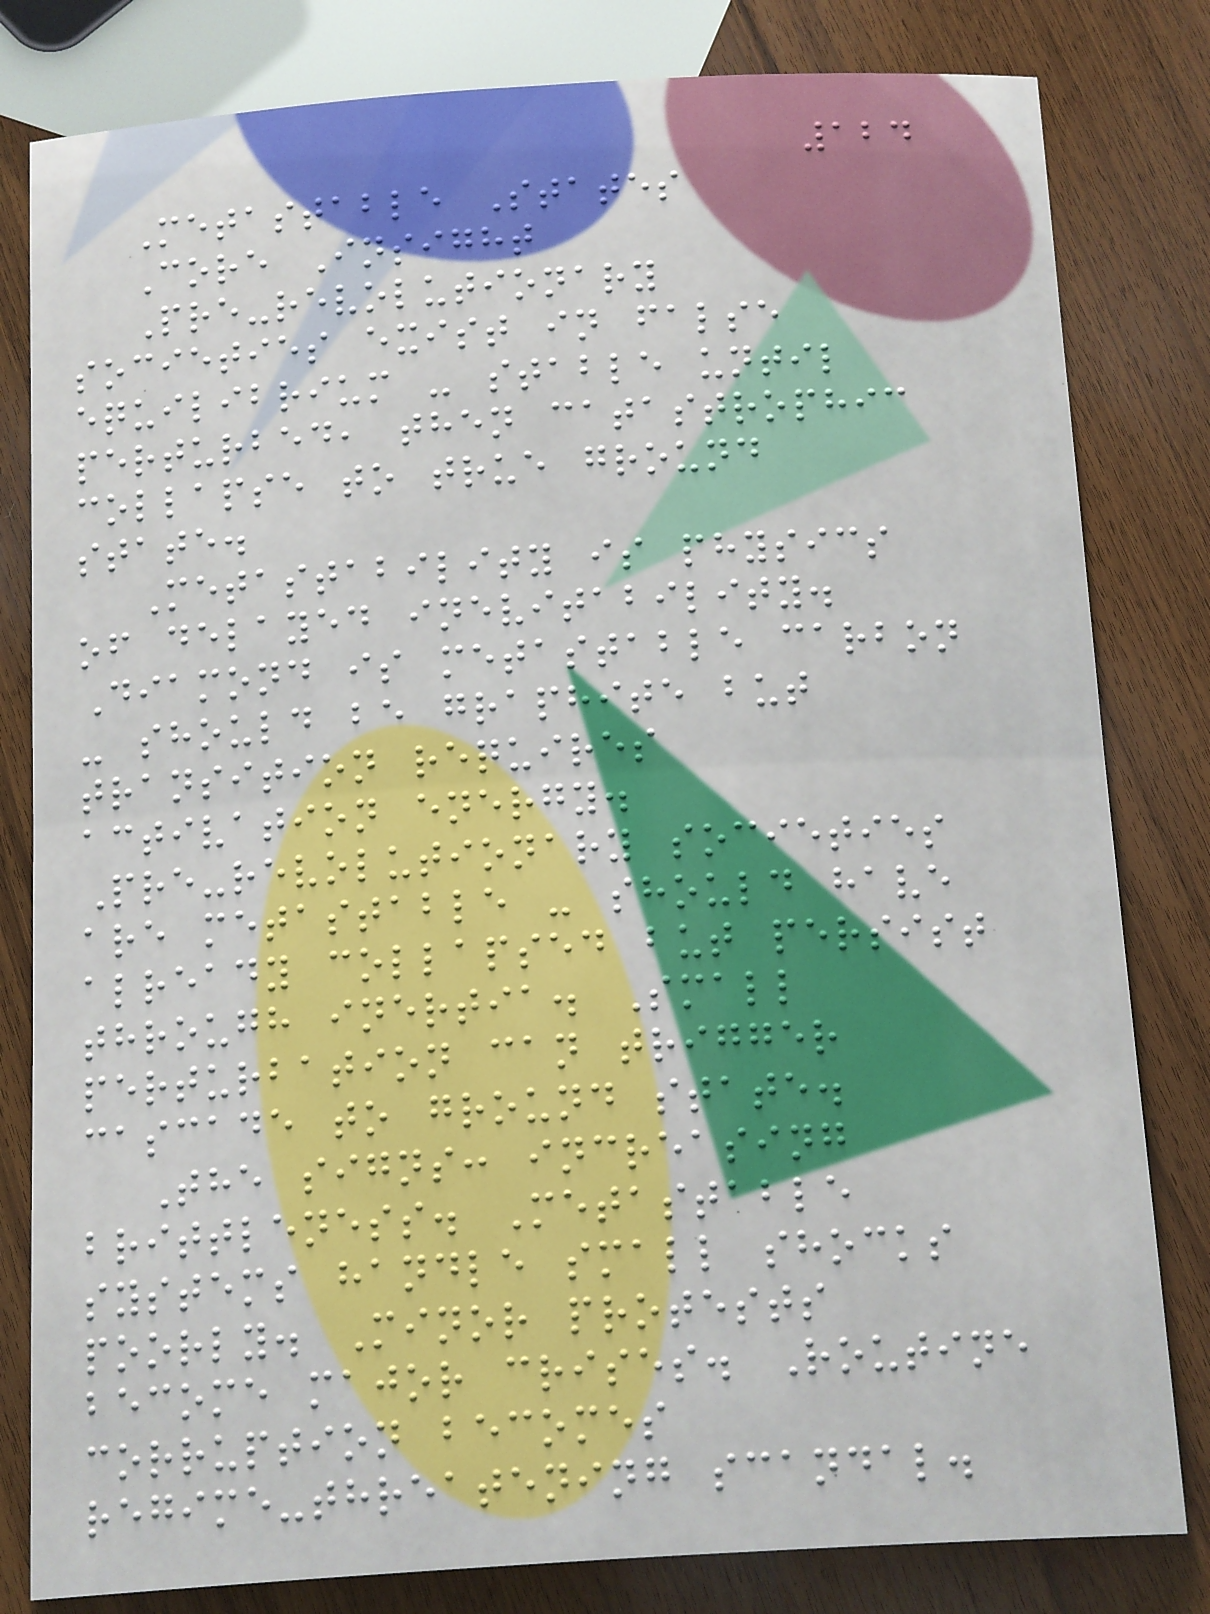124
Metastable States
Core Insight
Pre-revolutionary
societies exist in false
equilibrium - stable until
perturbed, then catastrophic
collapse to true ground
state.
Metastability is physics
of delayed inevitability.
Diamond is metastable carbon
- should be graphite but
transition requires
activation energy.
Pre-revolutionary societies
are metastable - should have
already collapsed but persist
through inertia. Small
perturbation can trigger
cascade to ground state.
The signs: increasing
brittleness. Metastable
systems handle small shocks
poorly. Minor protests
become major crises. Routine
corruption becomes
regime-threatening scandal.
